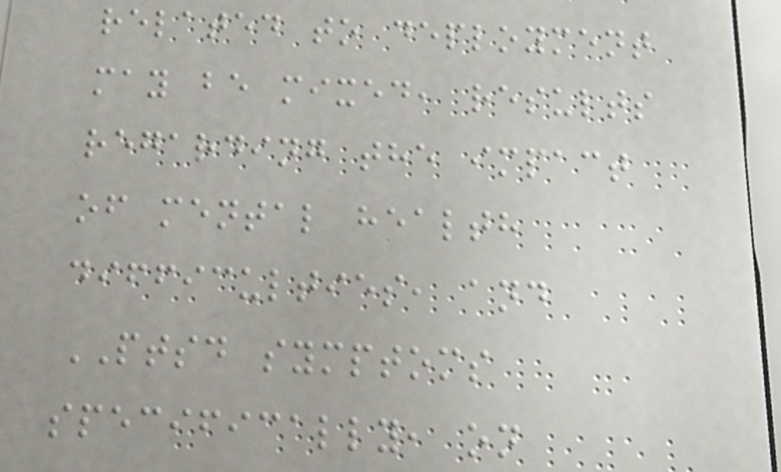related to deployment
may be mixed, results
regarding the impact
of mental health
difficulties, and
PTSD symptoms
specifically, on
